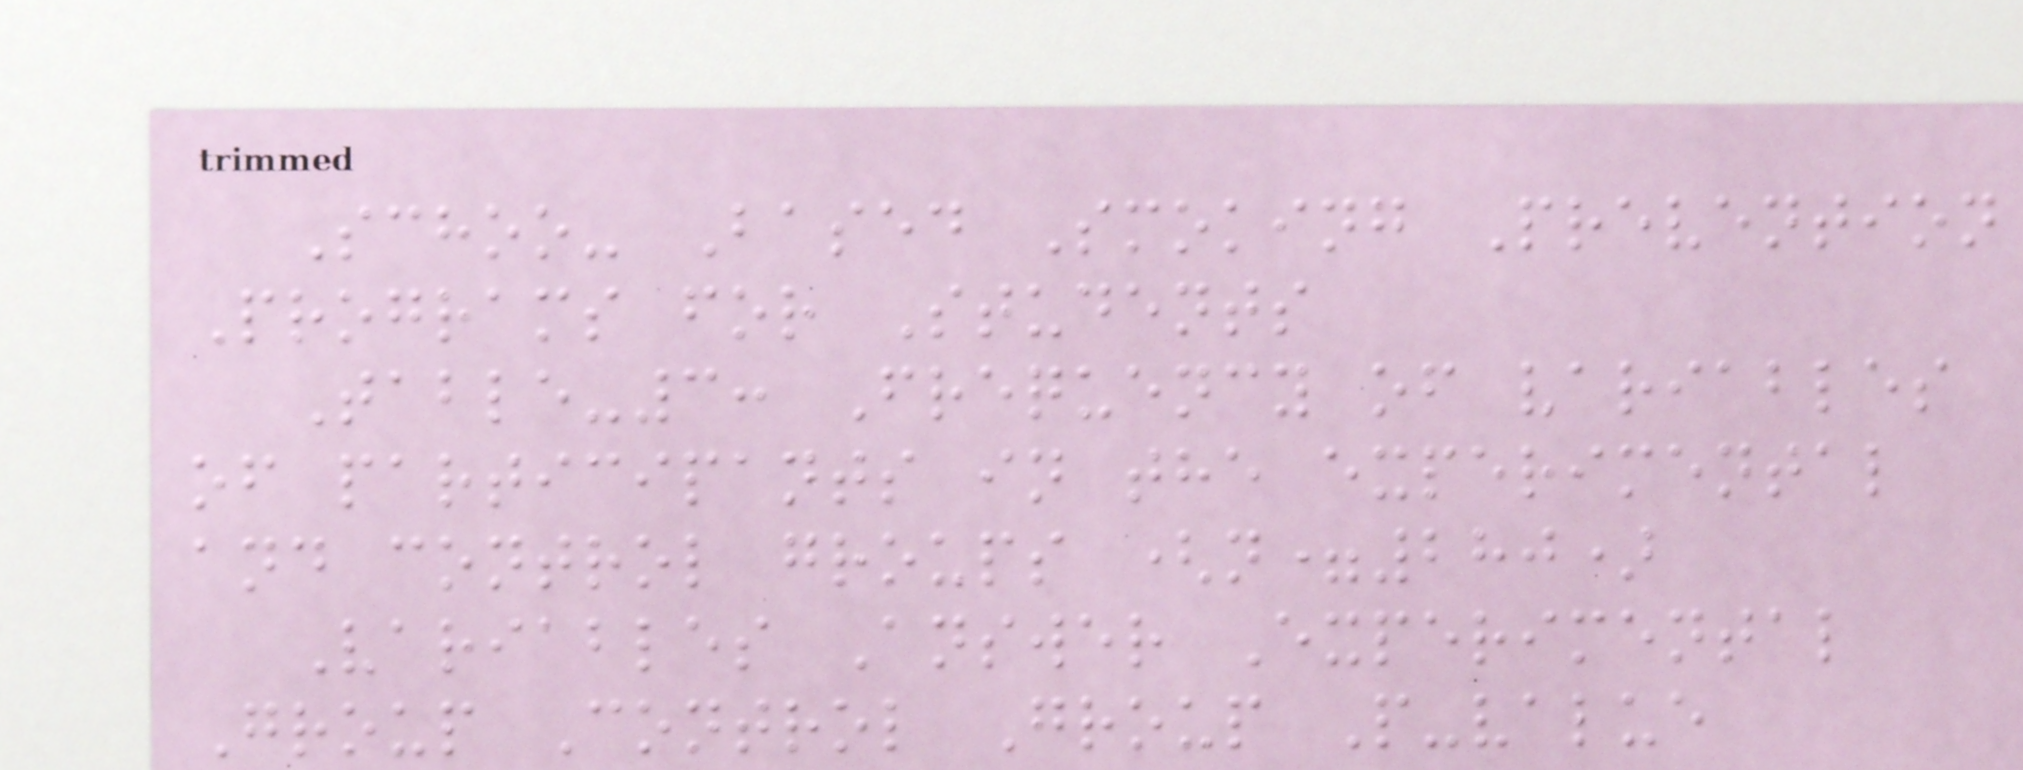Schoo- Based Smoking Prevention
Programs for Students
Table-3: Frequency of variables
of participants in the experimental
and control groups (n=280)
Variables Answer Experimental
Group Control Group P-value
